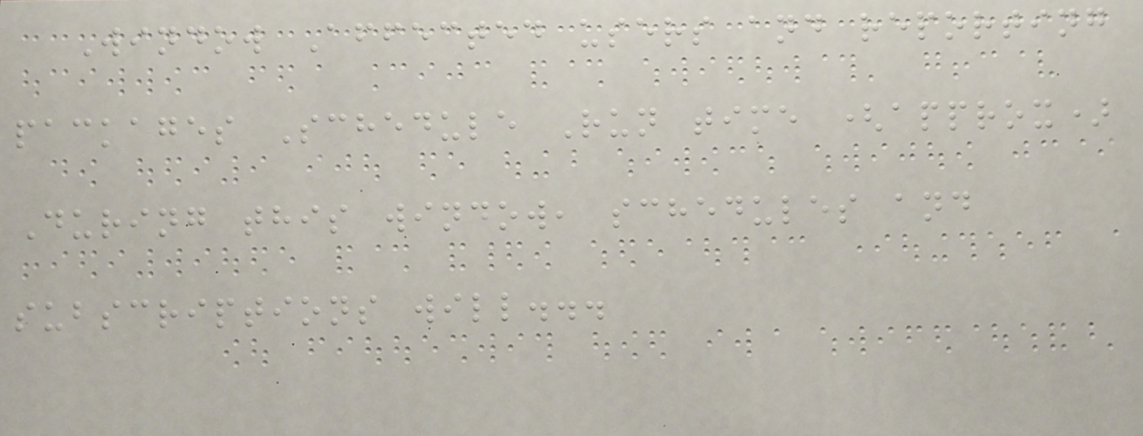Window Affected users and reporting
packages Schedule Run time (approx)
During this window, schedules and
subscriptions will...
